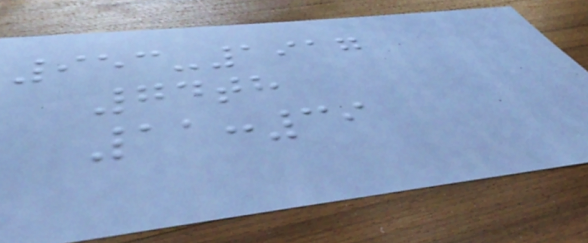953-1917
74th
11:39
